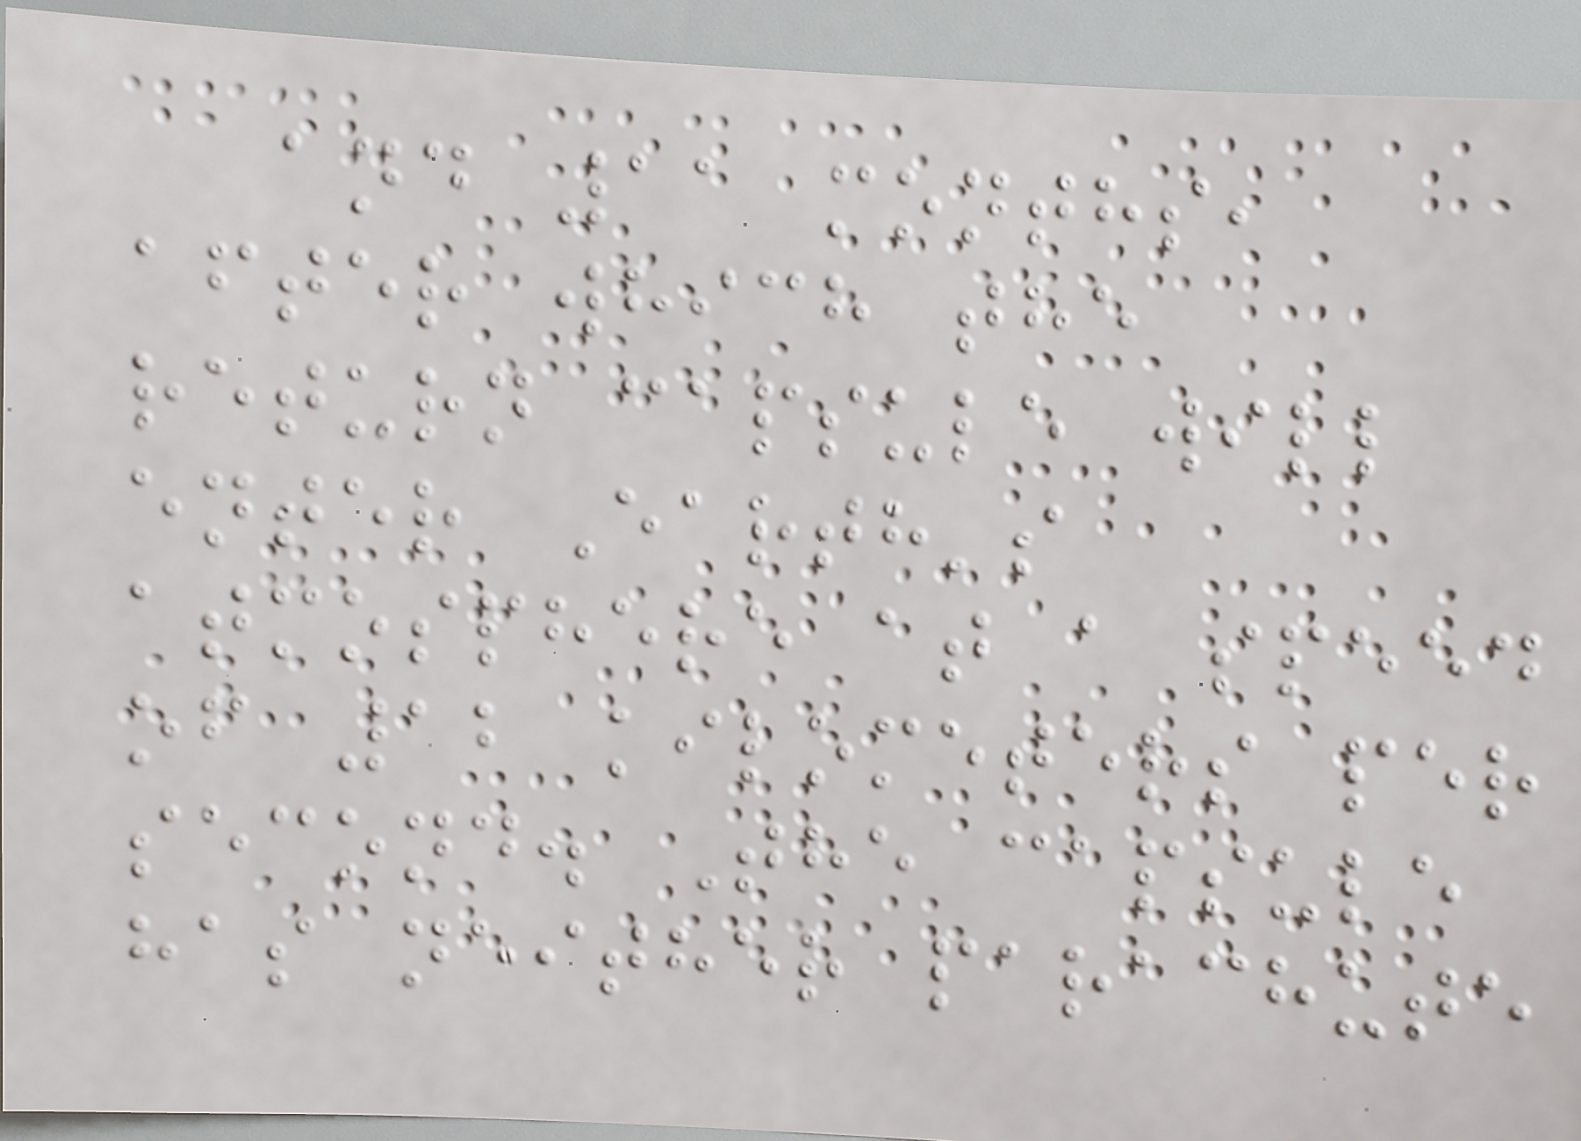and 11 months,
after which the
return capsule will
enter Earth's
atmosphere at a speed
of 12 kilometers per
second. The capsule
has neither parachute
